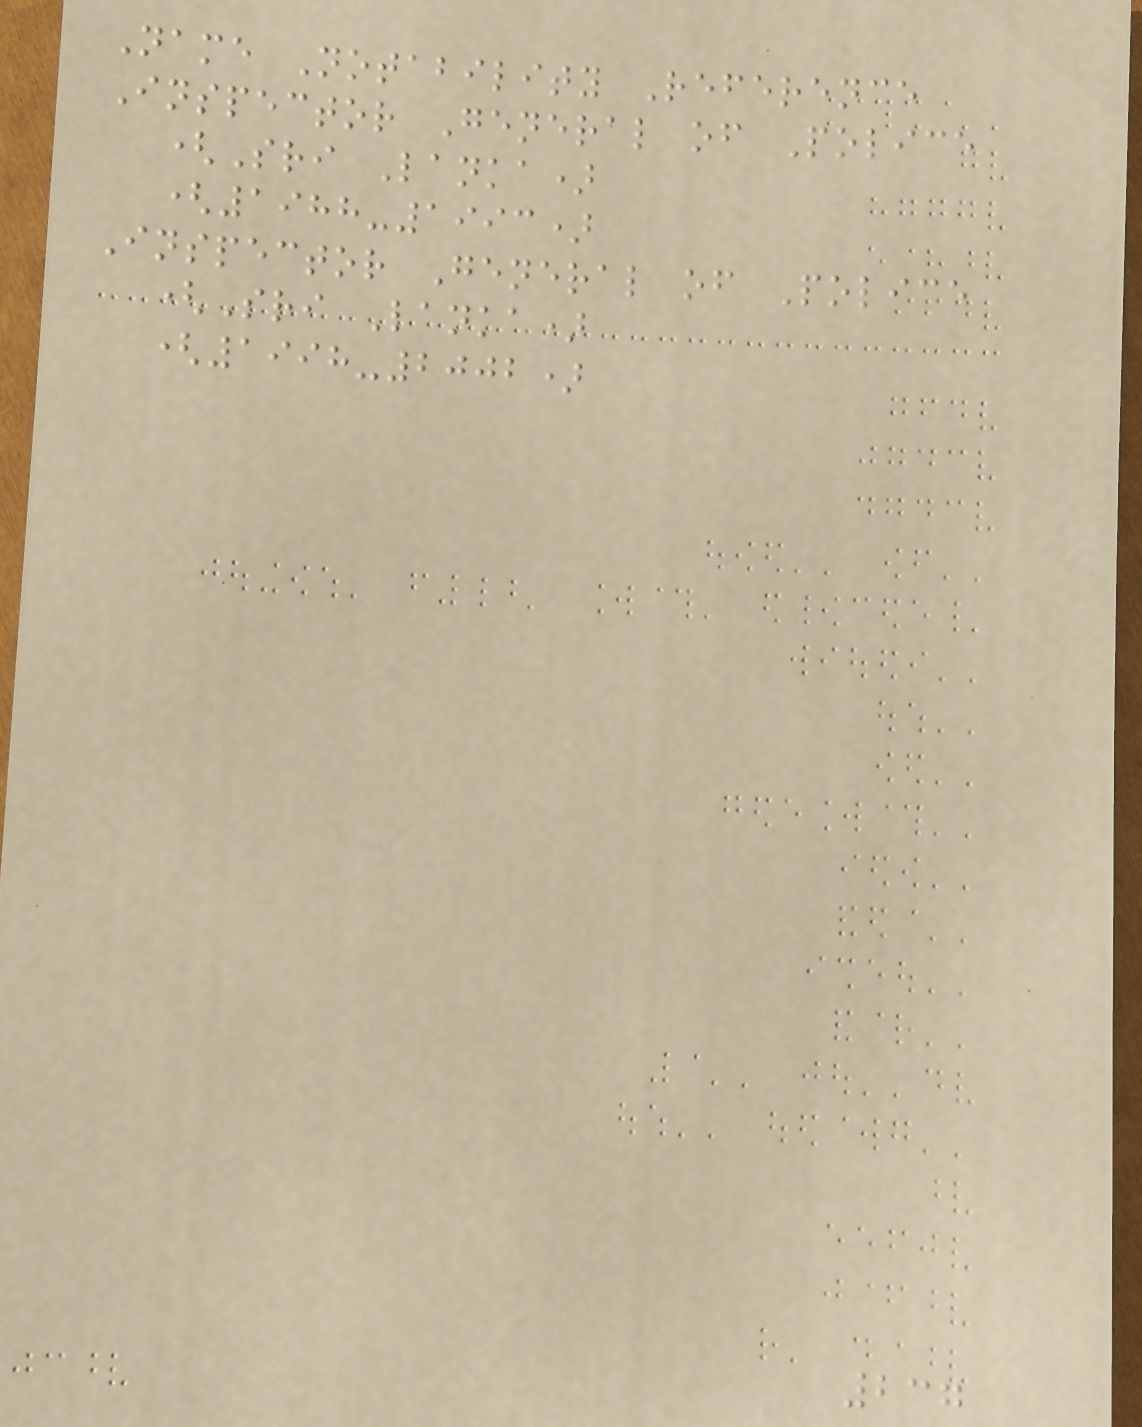Name Notability Reference
Inspector General of Police
(Sri Lanka)
(1988-1993)
Inspector General of Police
(Sri Lanka)
(1998-2002)
237
